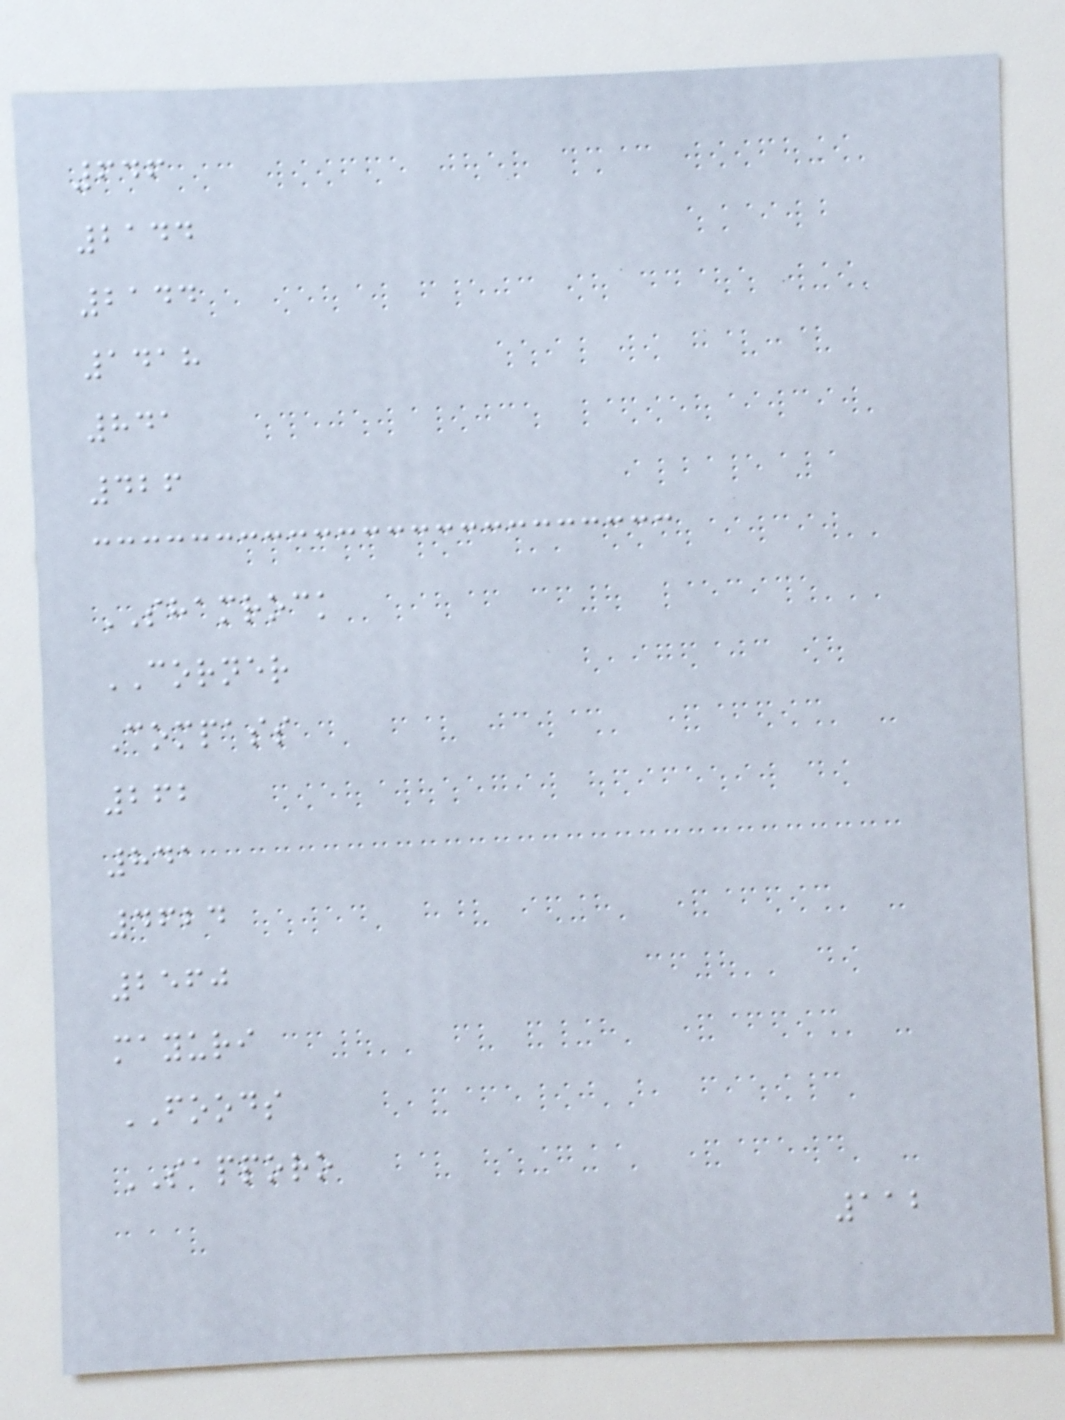646
2144
2144
1418
841
426
SHAMROCK
CORNER
Compass
262
841
4624
2560
mayuri
FOODS
SAPPORO
112
